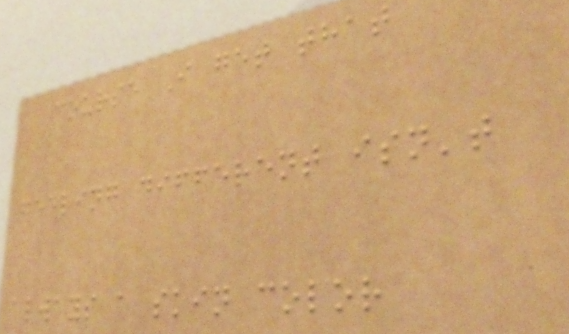course I get that
feeling different isn't
always a skin color
